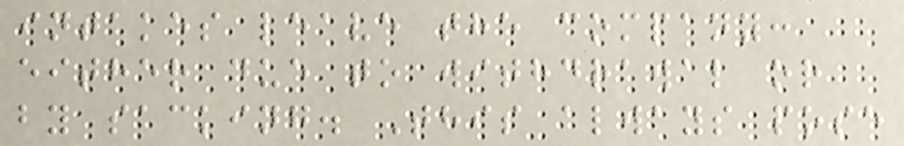intakes leave the company:
either due to withdrawal or
by sacking. This always pose
